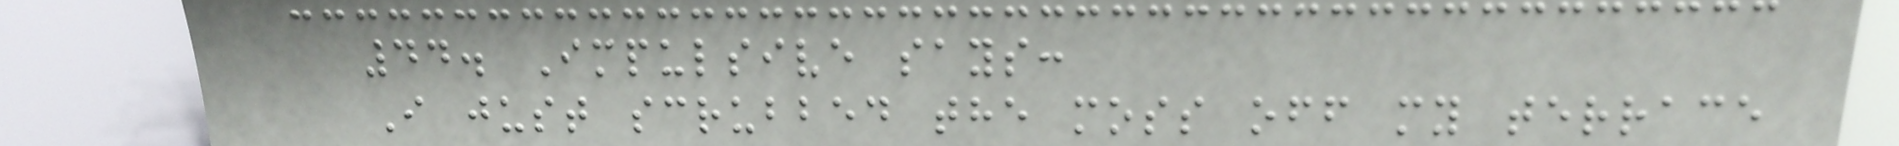44. Impulsive says:
I just scrubbed the moss off my terrace
